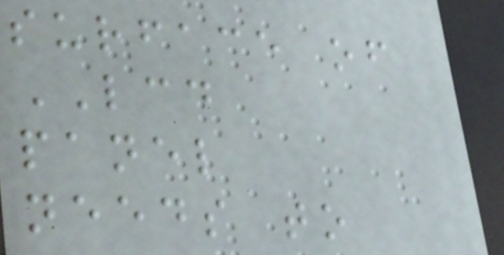surface of
LCD
panel
needs to
